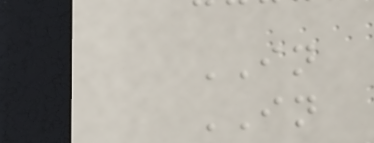IN
IN
